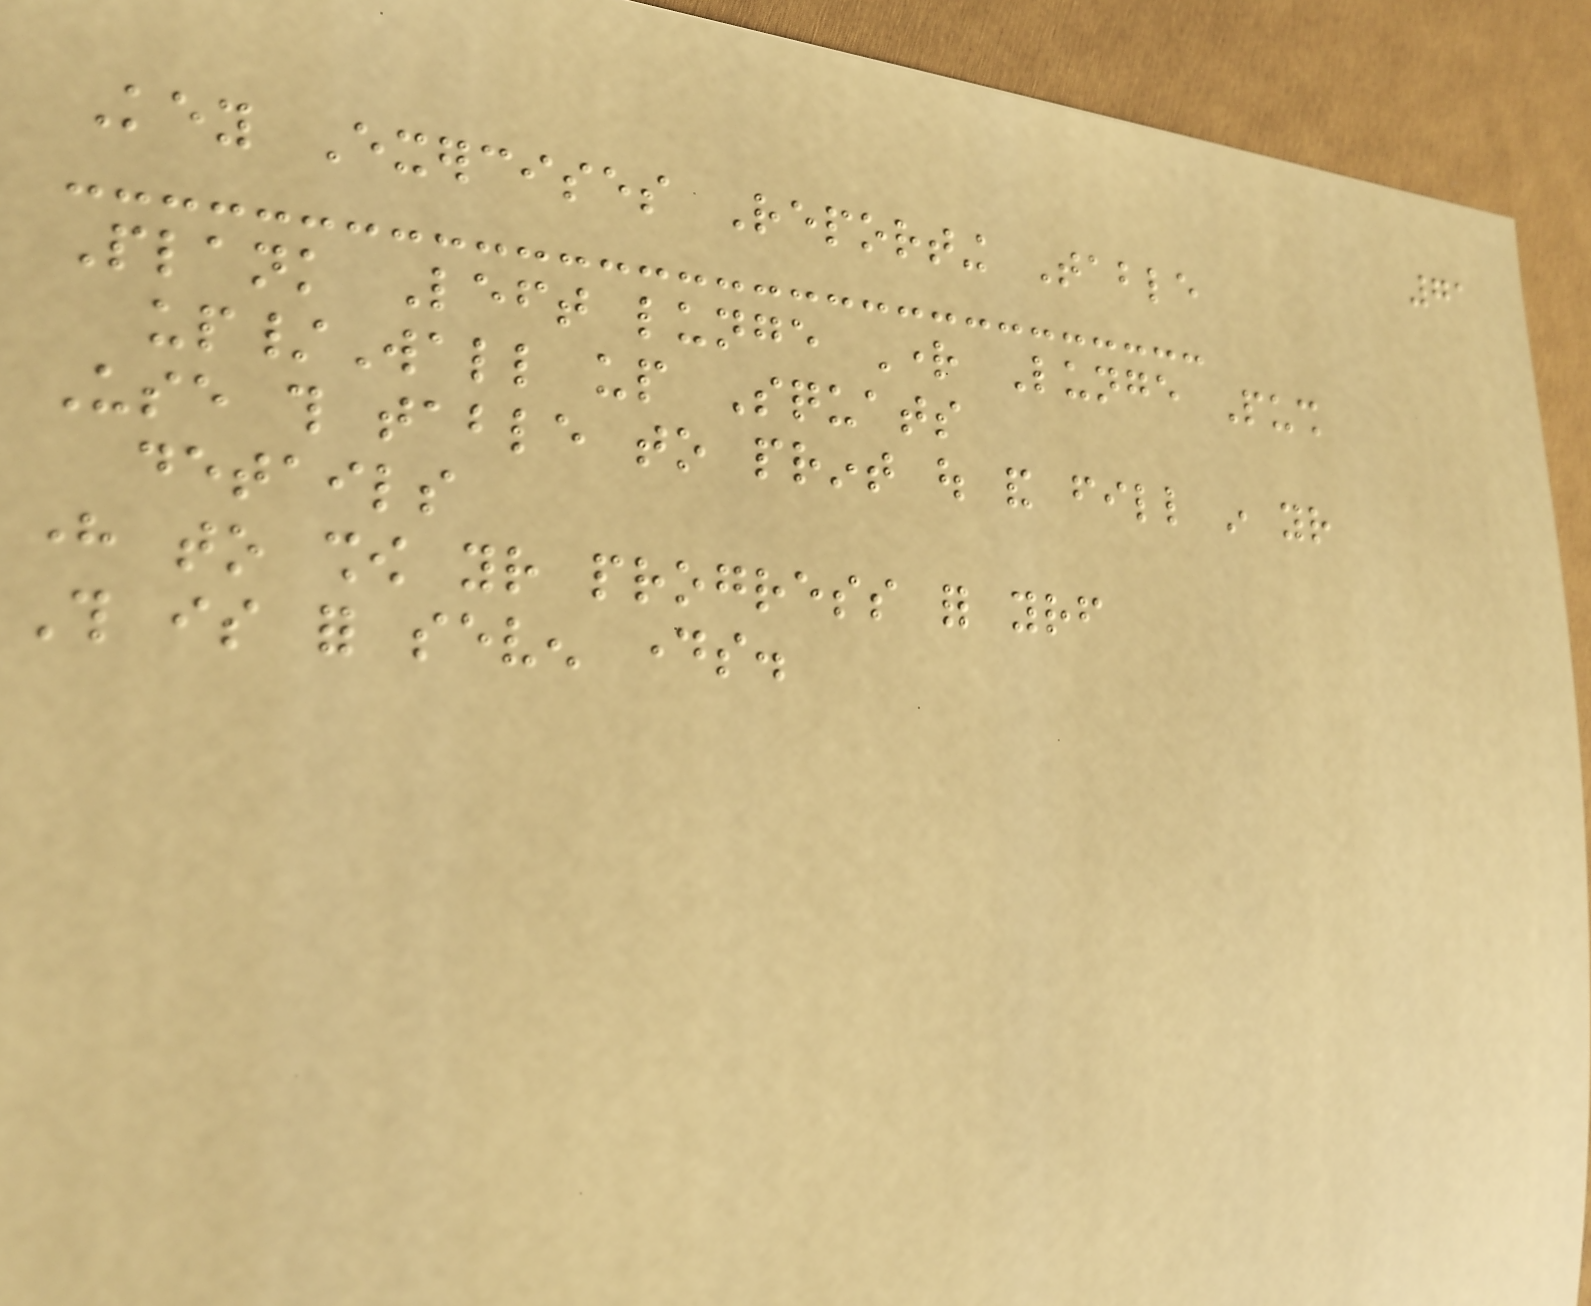71
Key Exercises Reporting Table
Plank Left lunge Right Lunge Push
up/Wall up Squats
Use this table to print out and fill in your
details
here to show your progress for yourself
This is for seven days.
